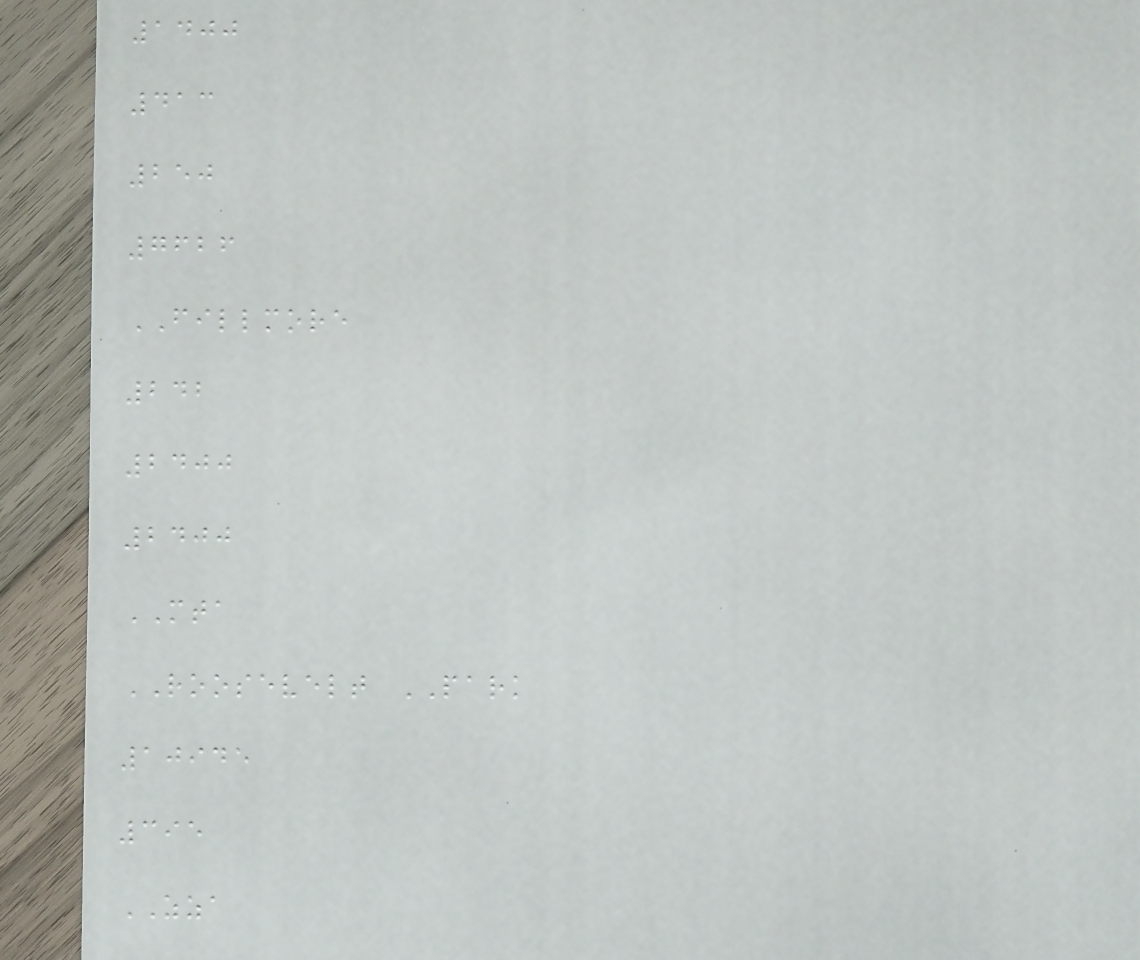1400
413
250
7626
FILLMORE
242
2400
2400
MTA
ROOSEVELT PARK
10945
395
ZZA
